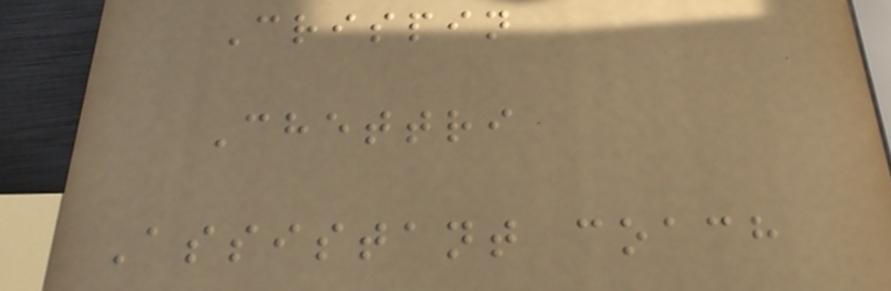Crispin
Chettri
Assistant coach
